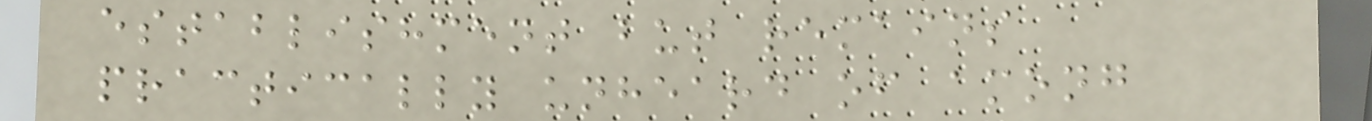establishment but remains
practically unheard of among
